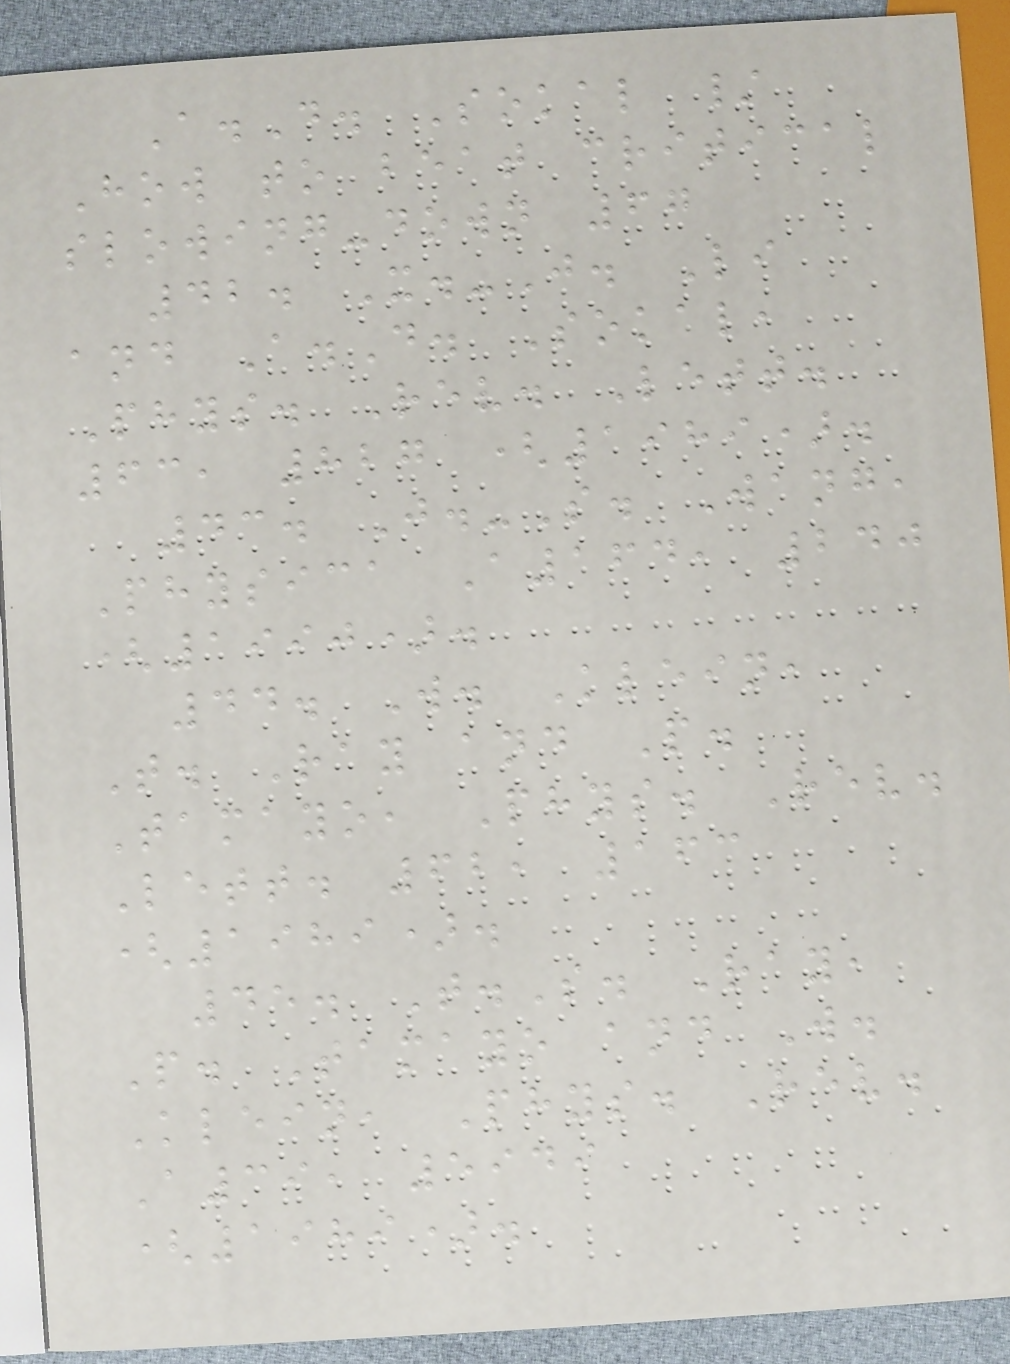A.D. Sokal /
How to beat critical
slowing-down 67
42. X.-J. Li
and A.D. Sokal,
Phys. Rev. Lett.
63, 827 (1989).
43. J.-S. Wang,
Physica A164, 240
(1990).
44. W. Klein,
T. Ray and P.
Tamayo, Phys. Rev.
Lett. 62, 163
(1989).
45. T.S. Ray,
P. Tamayo and W.
Klein, Phys. Rev.
A39, 5949
(1989).
